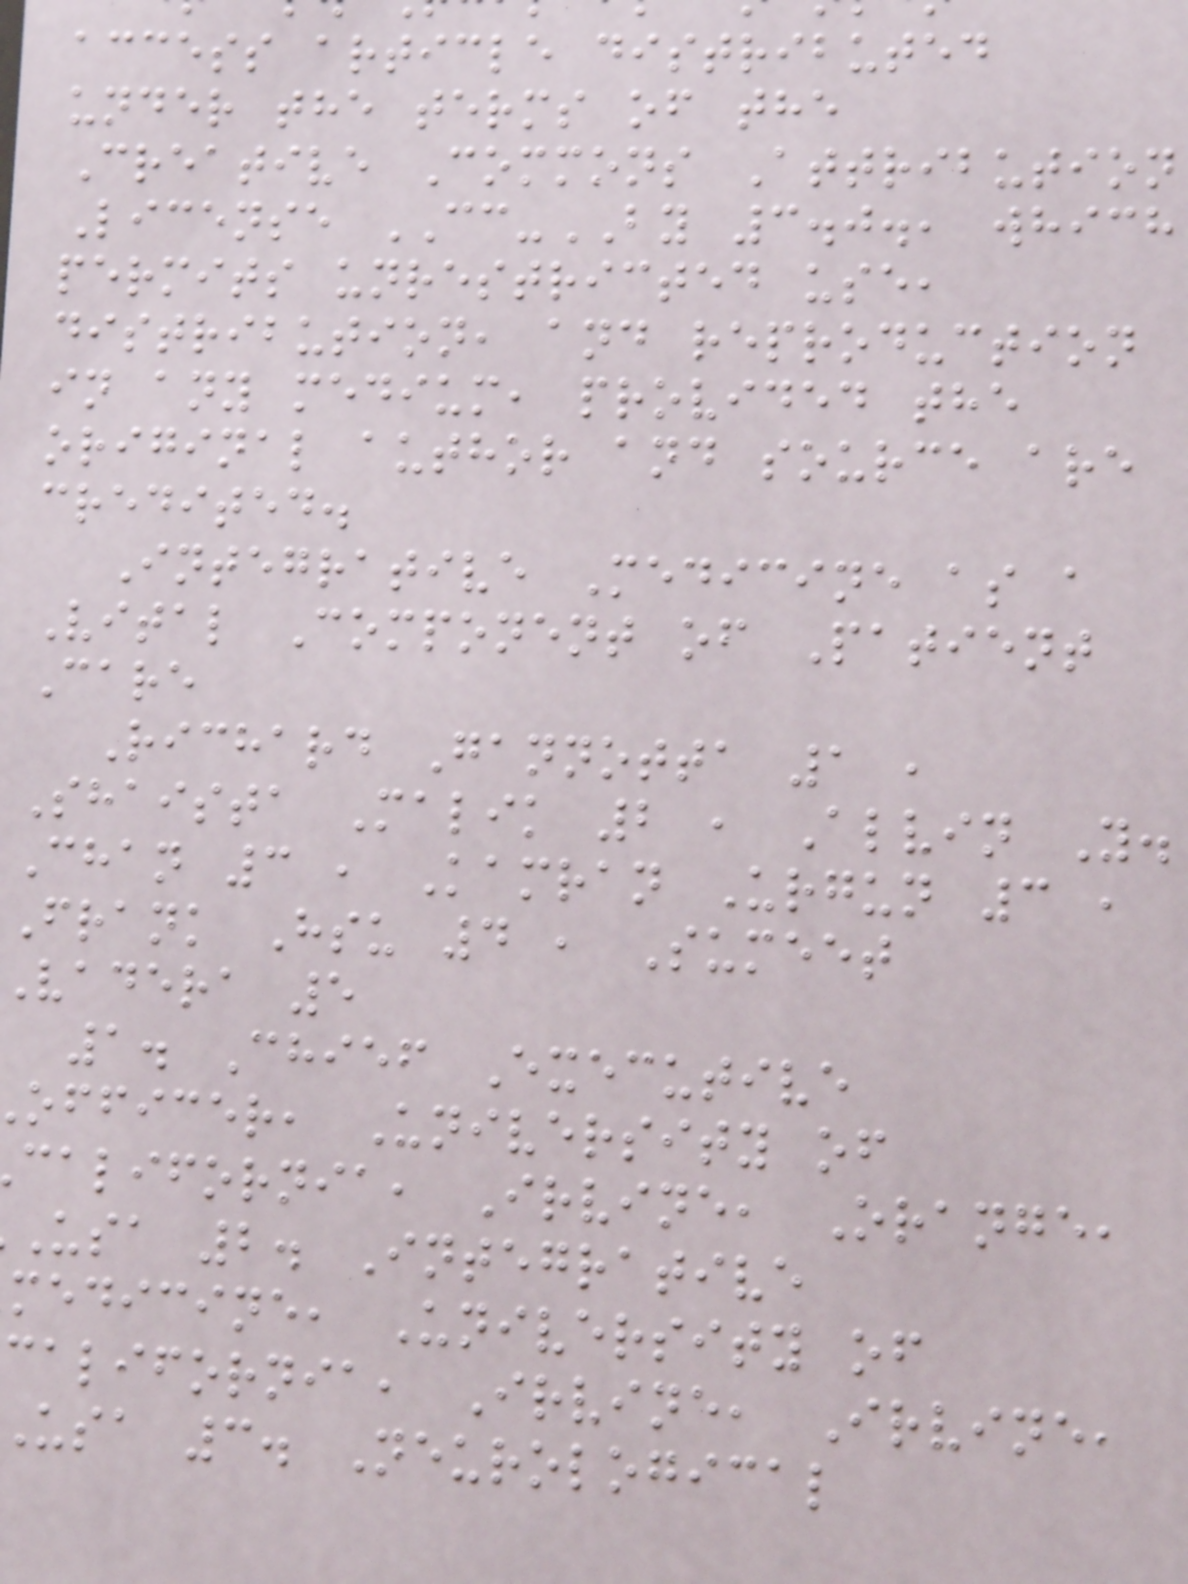access article distributed
under the terms of the
Creative Commons Attribution
License CC-BY 3.0., which
permits unrestricted use,
distribution, and reproduction
in any medium, provided the
original author and source are
credited.
Integrative Medicine as a
Vital Component of Patient
Care
Richard Gannotta 1 ,
Shaista Malik 2 , Alvin Y.
Chan 3 , Kamran Urgun 3 ,
Frank Hsu 4 , Sumeet
vadera 5
1. Chief Executive
officer, University of
california, Irvine, Orange,
usa 2. Integrative
medicine, University of
california, Irvine, Irvine,
usa 3. Neurological
